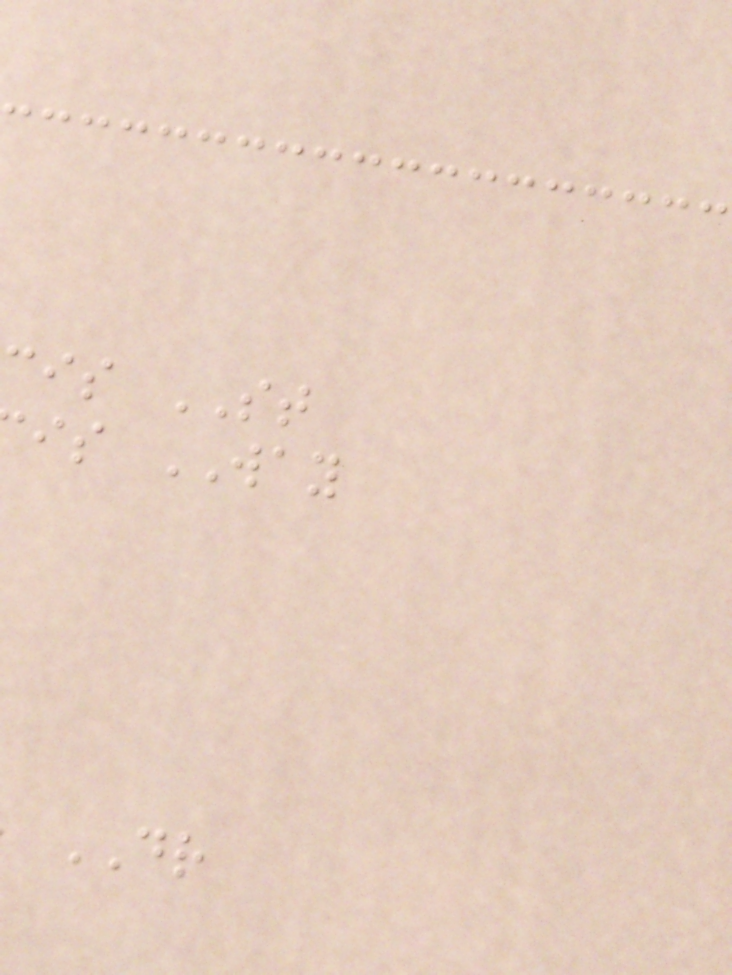cis ST
is WAY
DR
